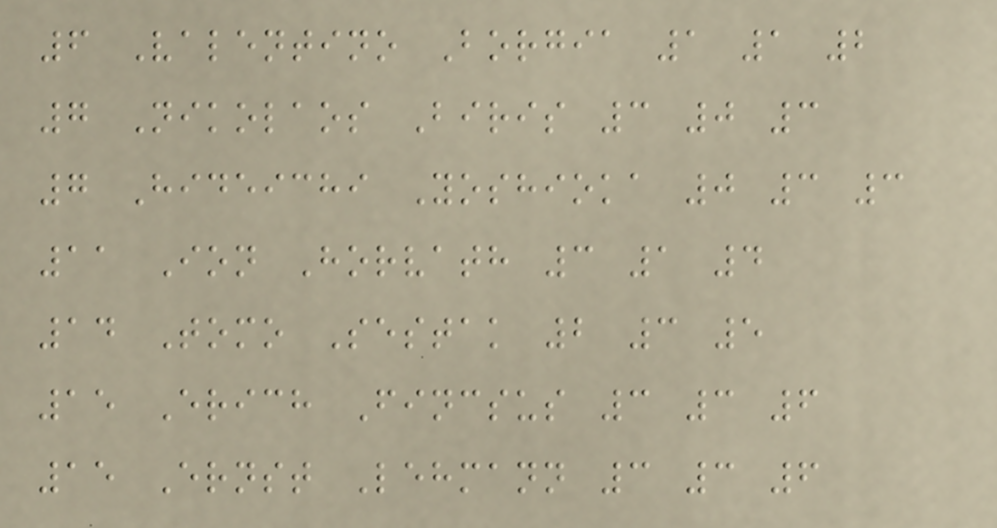6 Valentino Borgia 1 1 2
7 Nikolaos Biris 3 0 3
7 Hideichi Yoshioka 0 3 3
11 Ion Horvath 3 1 4
14 Tomo Sestak 2 3 5
15 Erich Fincsus 3 3 6
15 Ernst Lehmann 3 3 6
